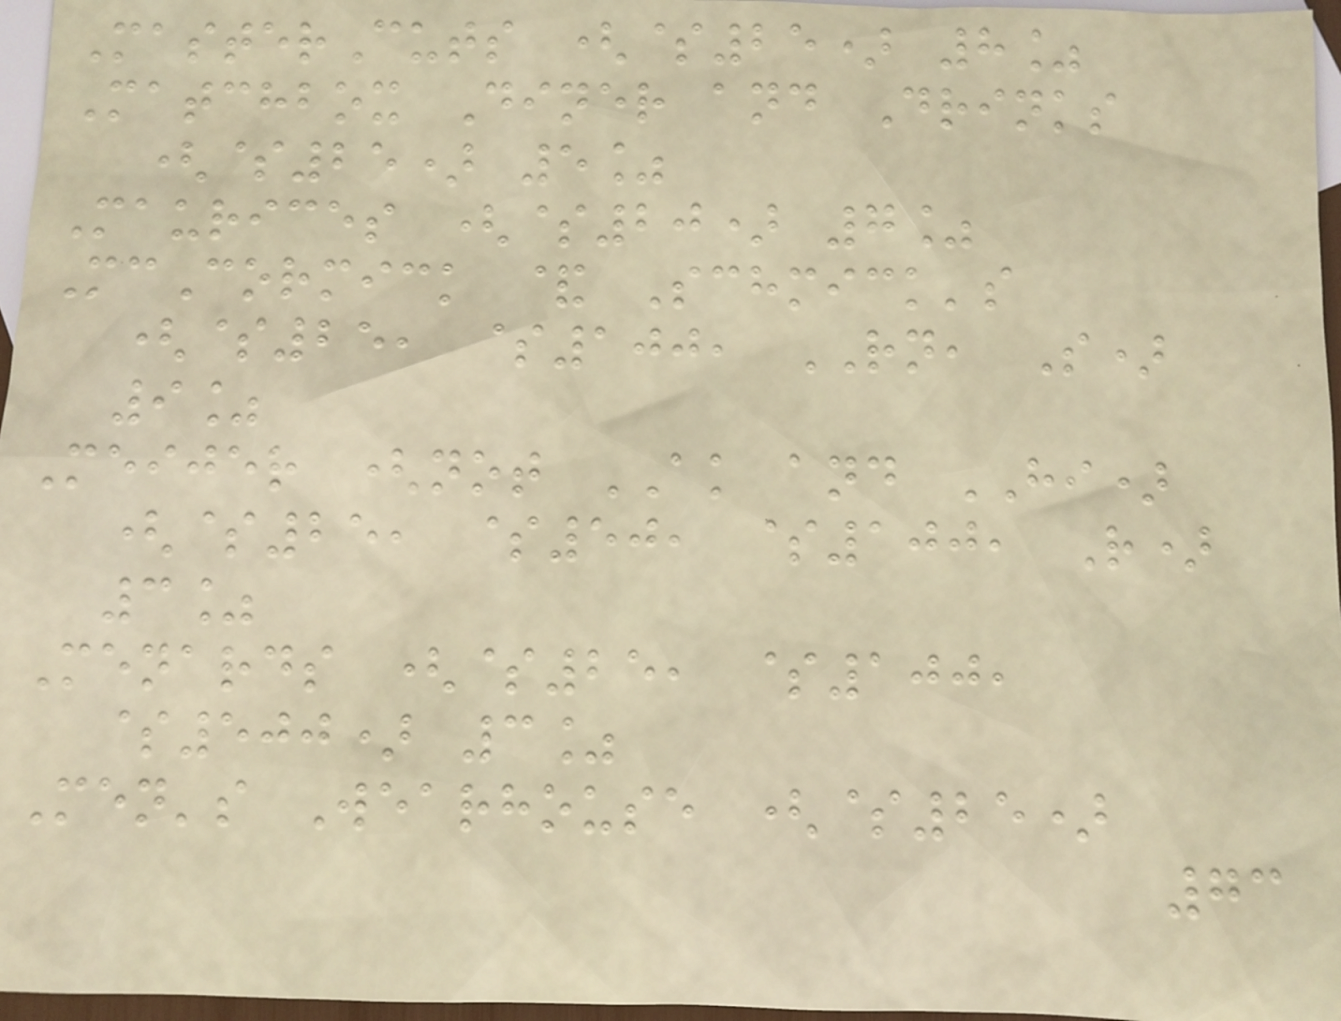MasterCuts ($25) 8%
Matchbox Diner and Drinks
($25) 5%
Maurices ($20) 7%
McCormick & Schmick's
($25, $100, RN, S)
9%
Meijer (not AK and HI)
($25, $50, $100, R)
3%
Menards ($25, $100,
$500) 3%
Men's Wearhouse ($25)
73
